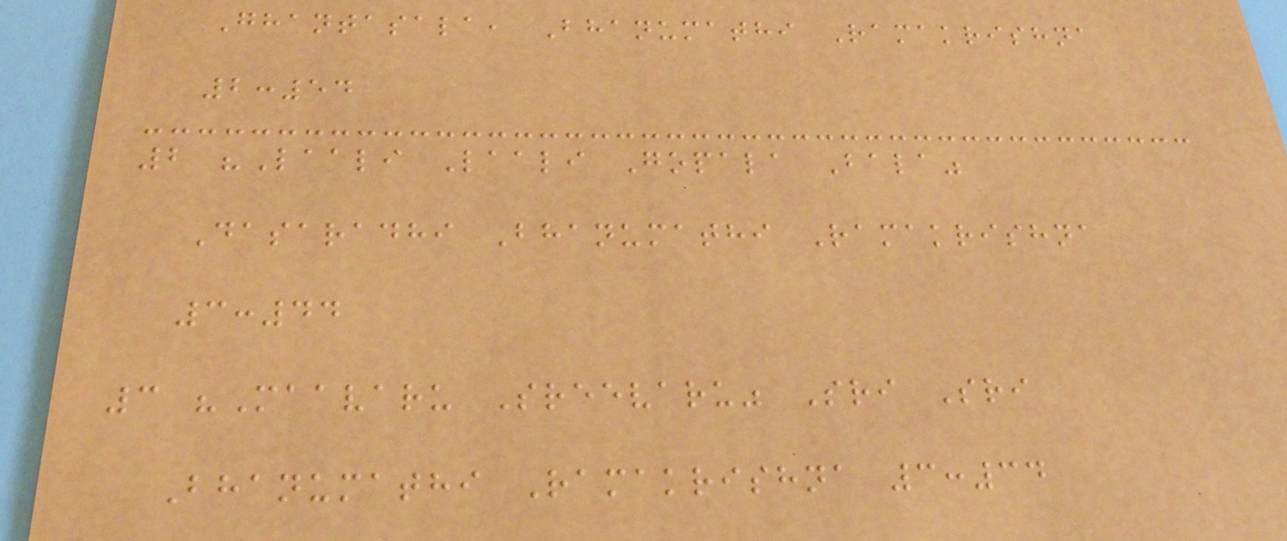Ghantasala, Bhanumathi Ramakrishna
2:54
2 "Laali Laali Gopala Bala"
Dasaradhi Bhanumathi Ramakrishna
3:44
3 "Maavaru Sreevaru" Sri Sri
Bhanumathi Ramakrishna 3:34
